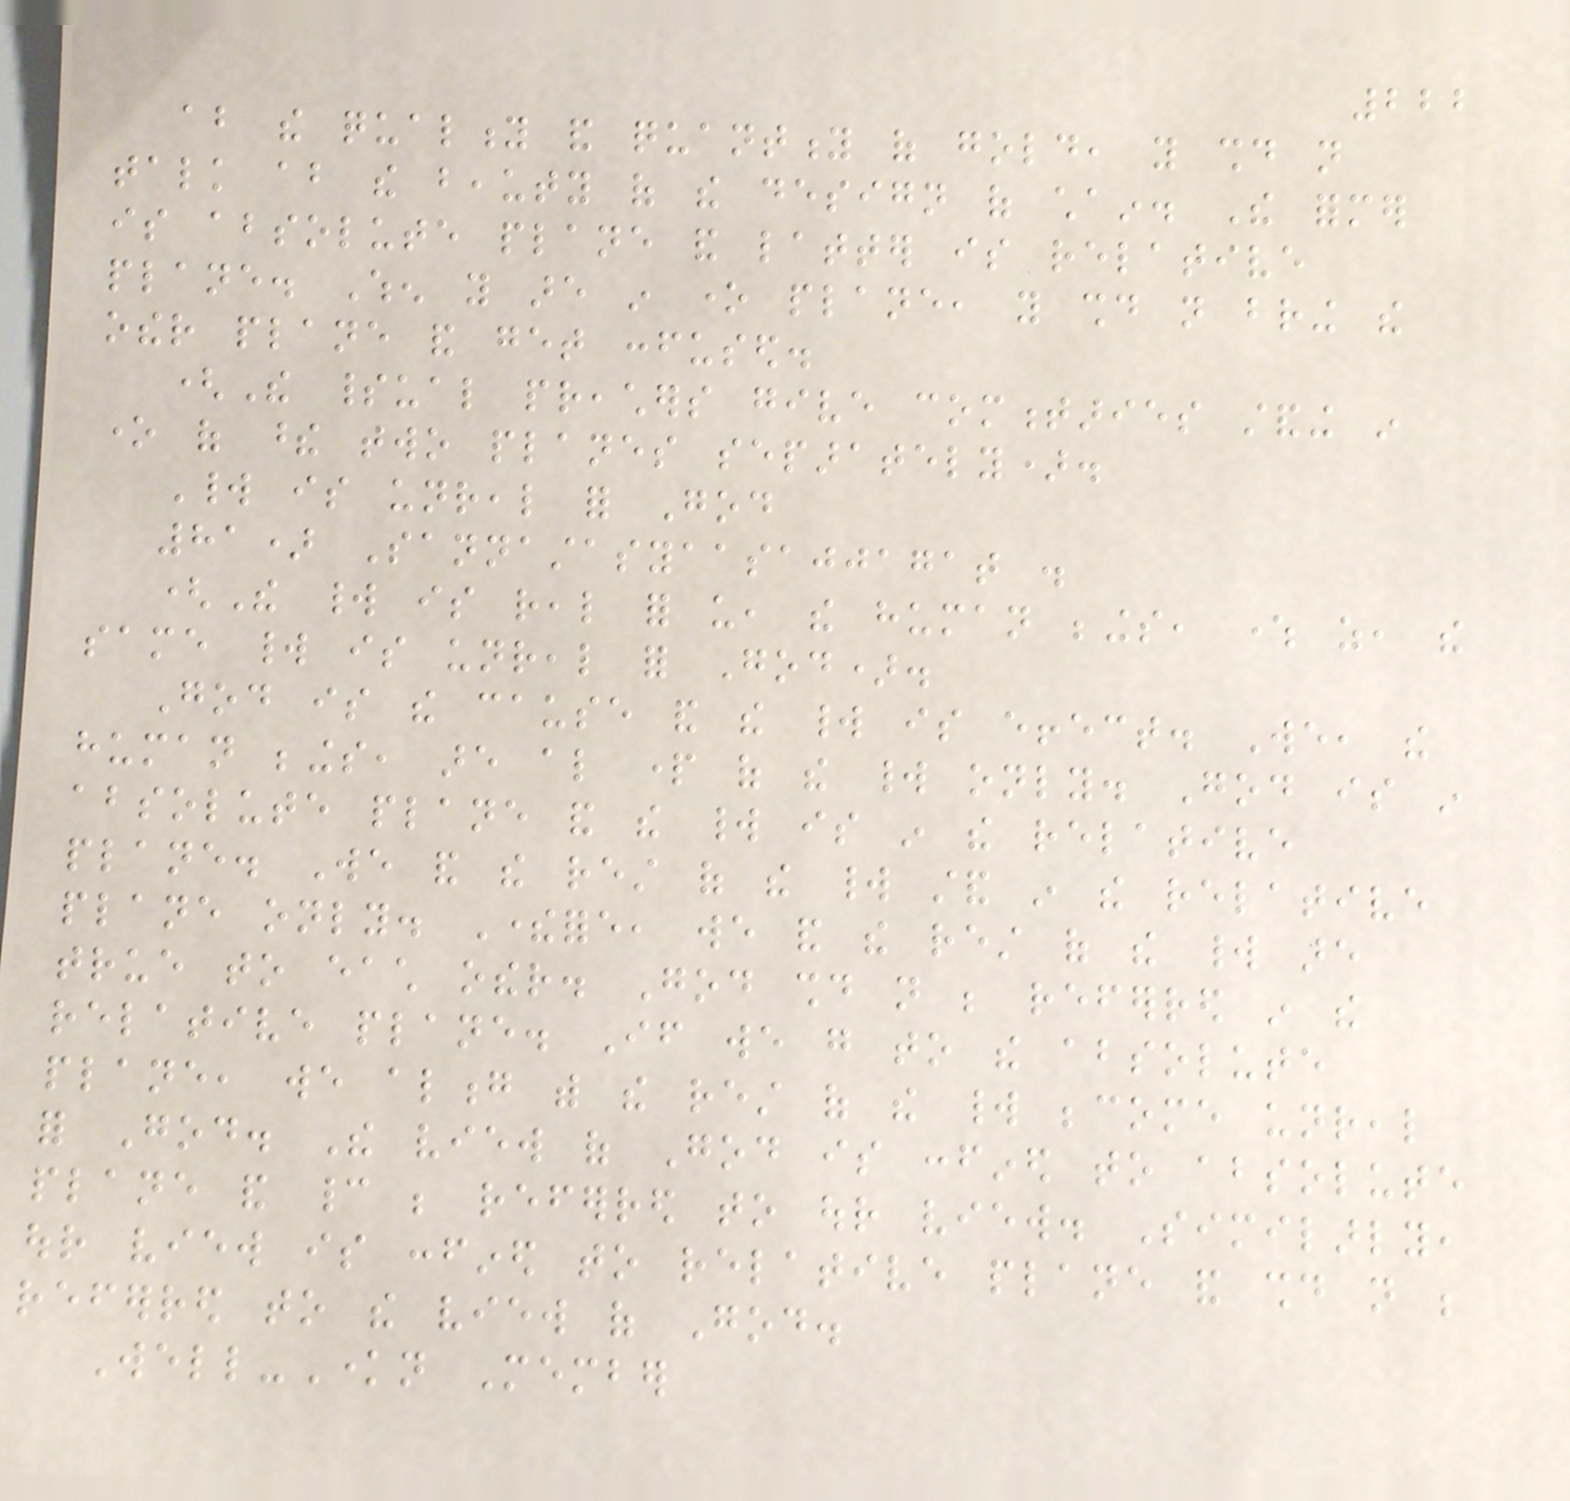222
about the quality and quantity of gold, you should not
talk about the beauty of the design of chain. The former
is absolute plane and latter is relative
plane. When you are in one plane, you should not bring the
other plane and get confused.
(The spiritual preachers give commentaries standing in
one of these two planes separately).
World is unreal for God
81) Sannastasyaasajjagat .
(The world is real for us, the human beings, where as, the
same world is unreal for God).
God is the cause and the world is effect. We, the
human beings, are also part of the world only. God is in
absolute plane and the world is in the relative
plane. We and the rest of the world stand in the relative
plane only. Therefore, we and the rest of the world are
true to each other. God should not be referred in the
relative plane. If we go to the absolute
plane, we along with the rest of the world become unreal
for God. The view of God is confined to absolute
plane and cannot be referred to our view. Similarly,
our view is confined to relative plane and should not be
referred to the view of God.
Well-Known Member
